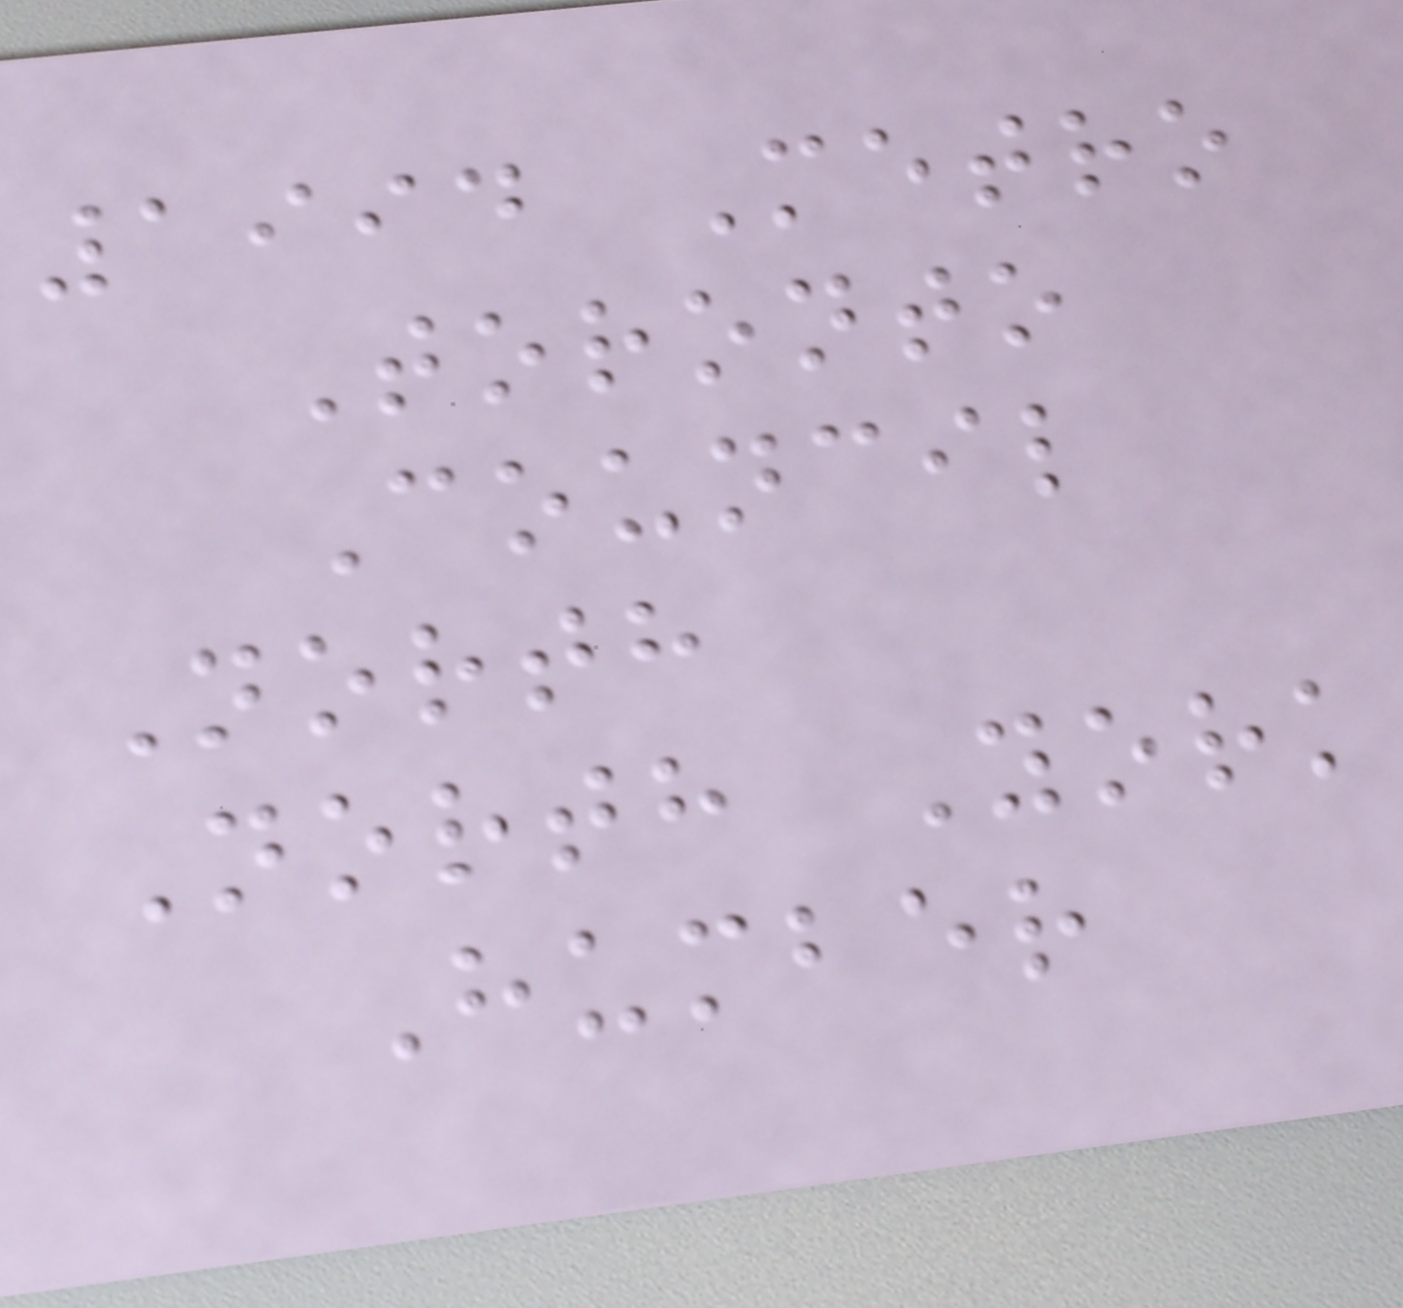1994 Metro
Toronto
Council
North
North York
Humber
